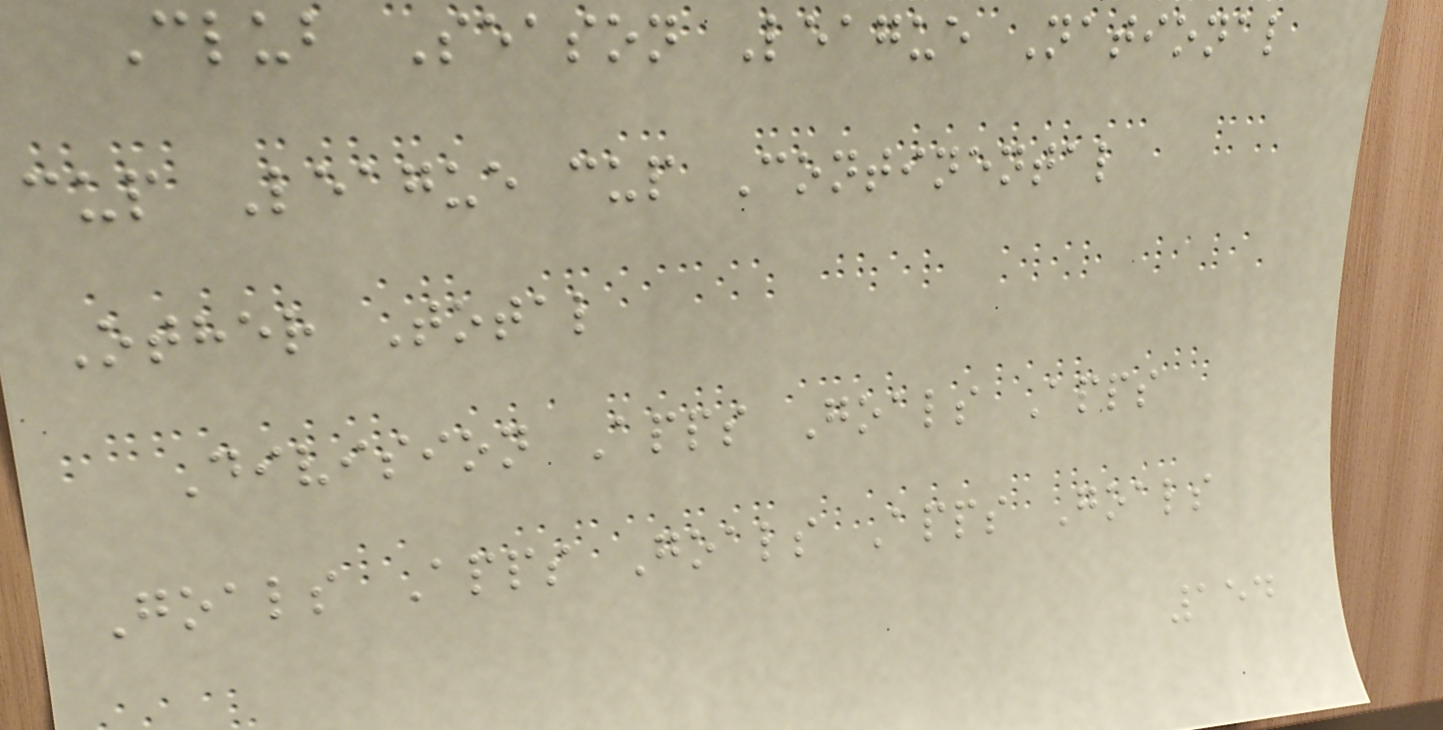Club Season League National
cup League cup Continental
Other Total
Division Apps Goals Apps
Goals Apps Goals Apps Goals
154
